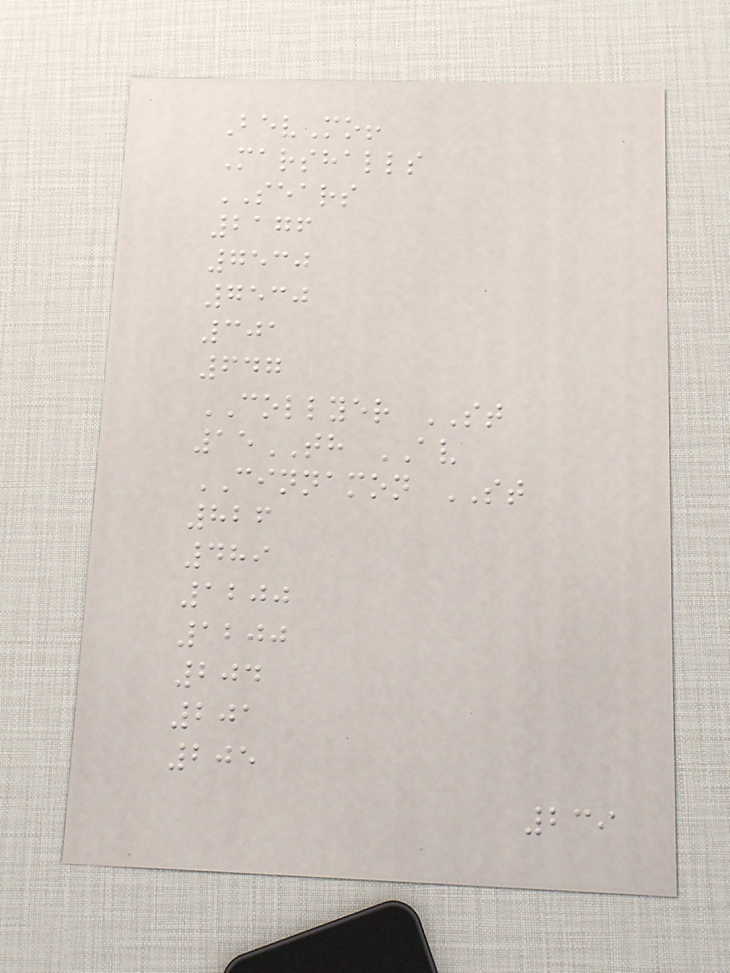BevMo!
Marshalls
SEARS
2176
7530
7530
301
647
COLLYER ST
15TH AV
CINNAMON ST
826
489
1200
1200
204
201
205
239
